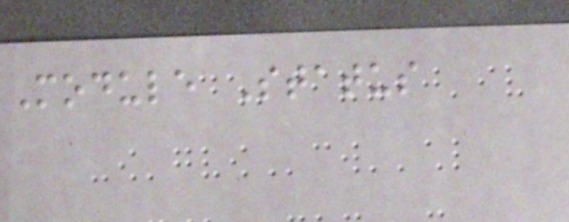Module Status
